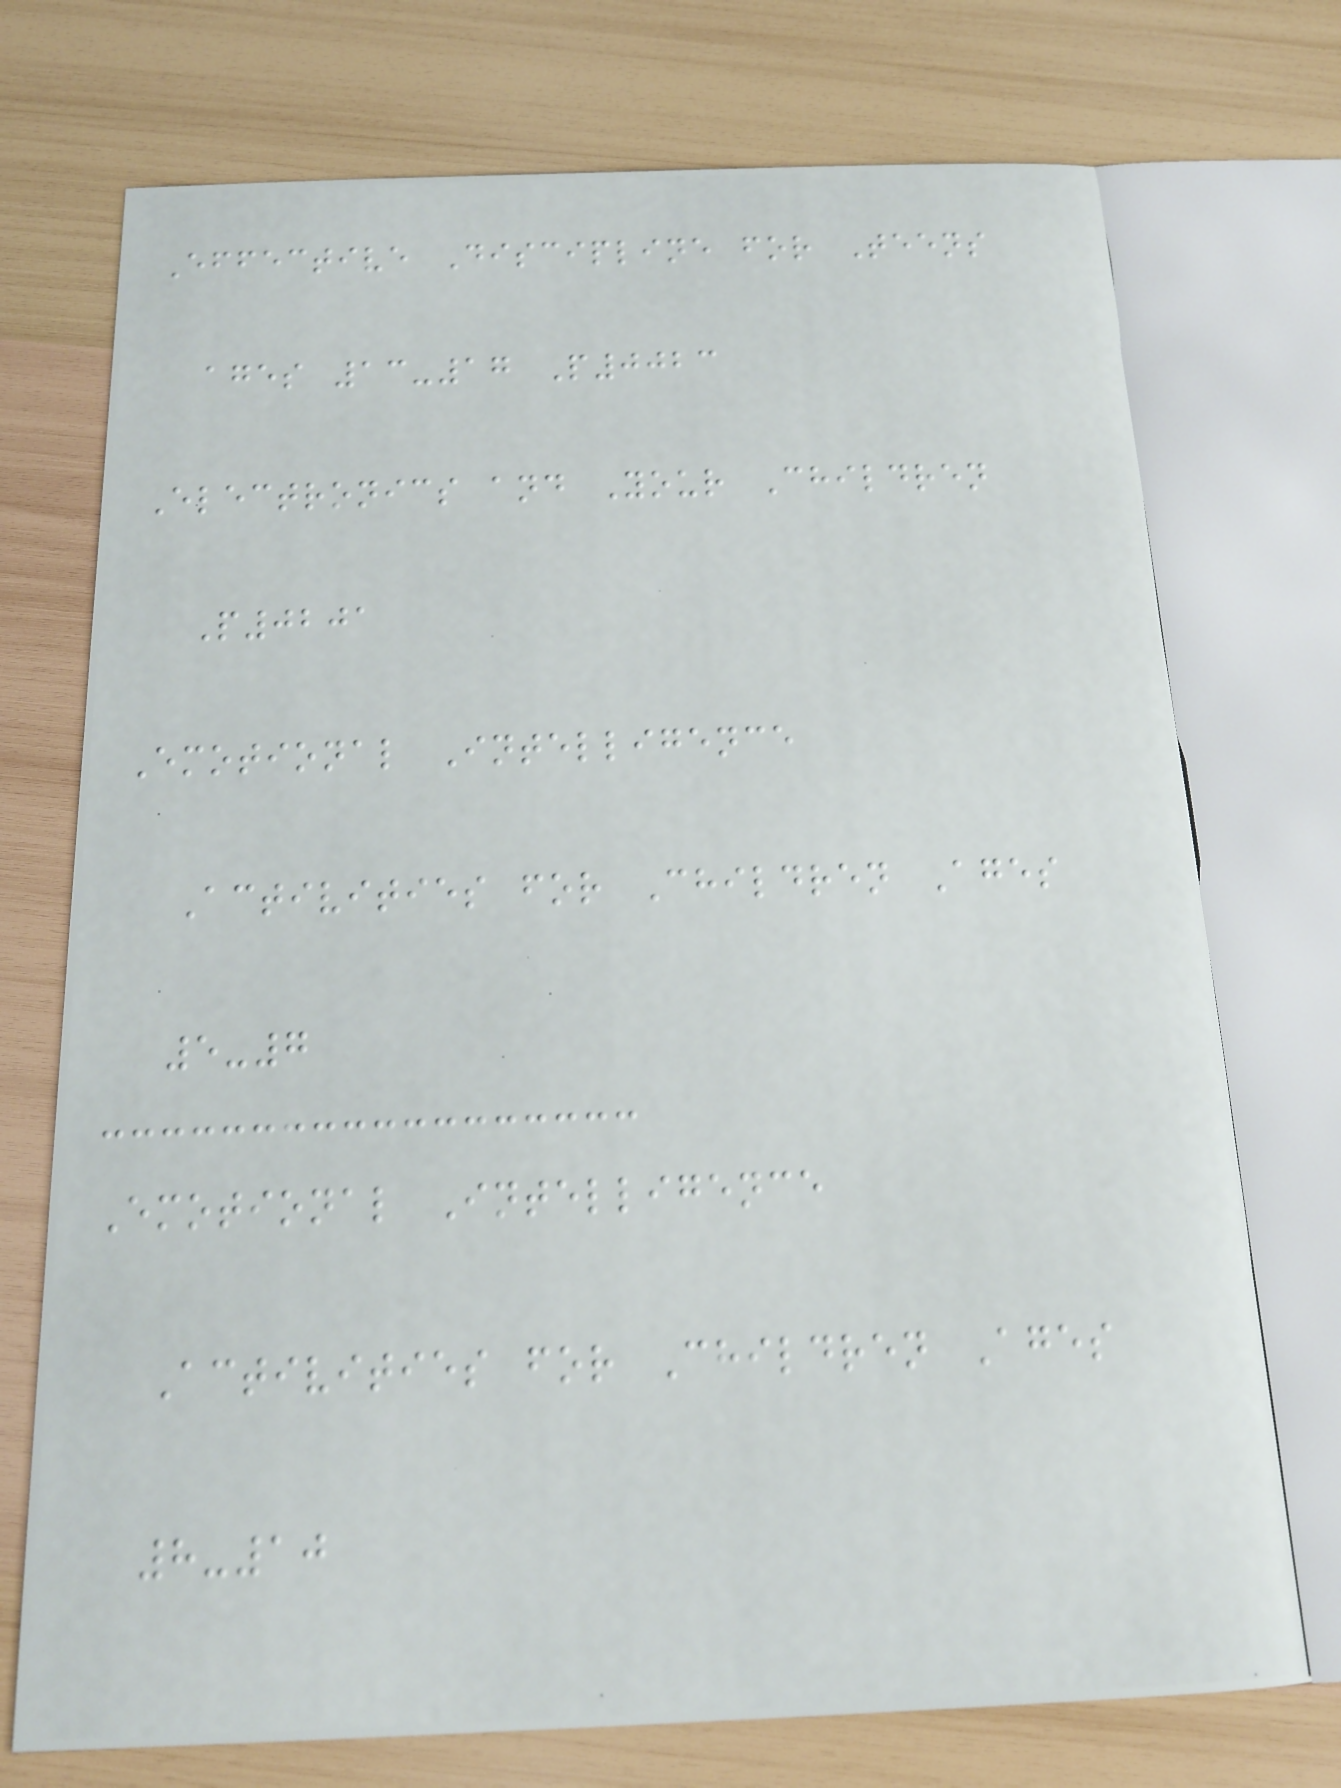Effective Discipline for Teens
ages 13-17 P0023
Electronics and Your Children
P0201
Emotional Intelligence
Activities for Children Ages
5-7
Emotional Intelligence
Activities for Children Ages
8-10
